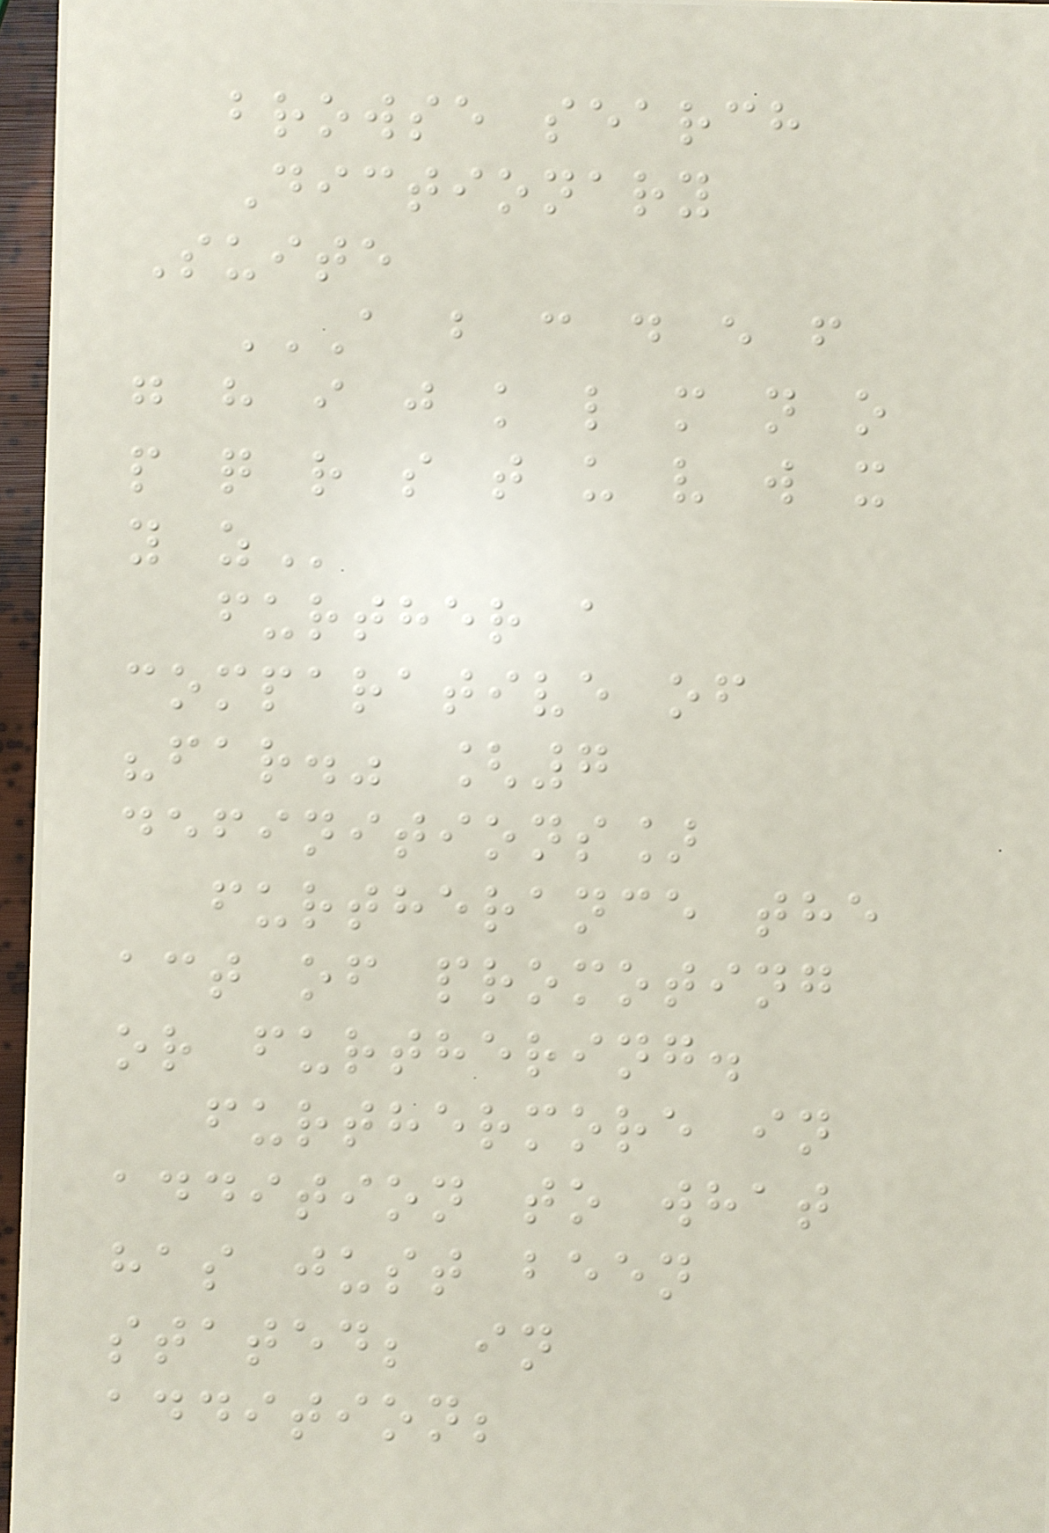browse search
Dictionary
Suite
A B C D E F
G H I J K L M N O
P Q R S T U V W X
Y Z
further a
comparative of
"far." [7
definitions]
furtherance the
act of promoting
or furthering.
furthermore in
addition to what
has just been
stated; in
addition;
